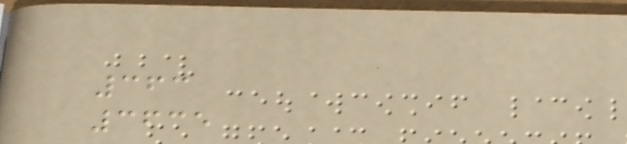363
3635
